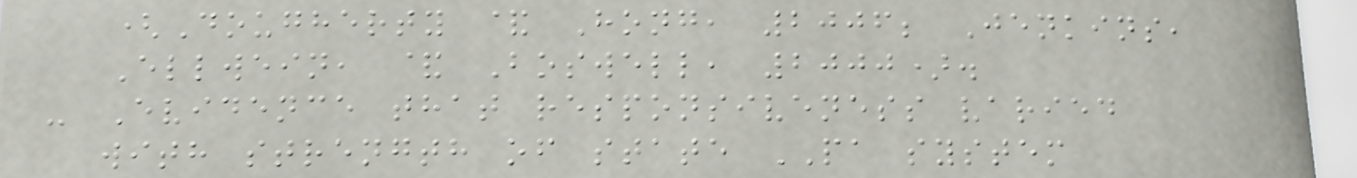(Dougherty & Hong, 2006; Jenkins,
Ellwein, & Boswell, 2000).
- Evidence that responsiveness varied
with strength of state PA system
